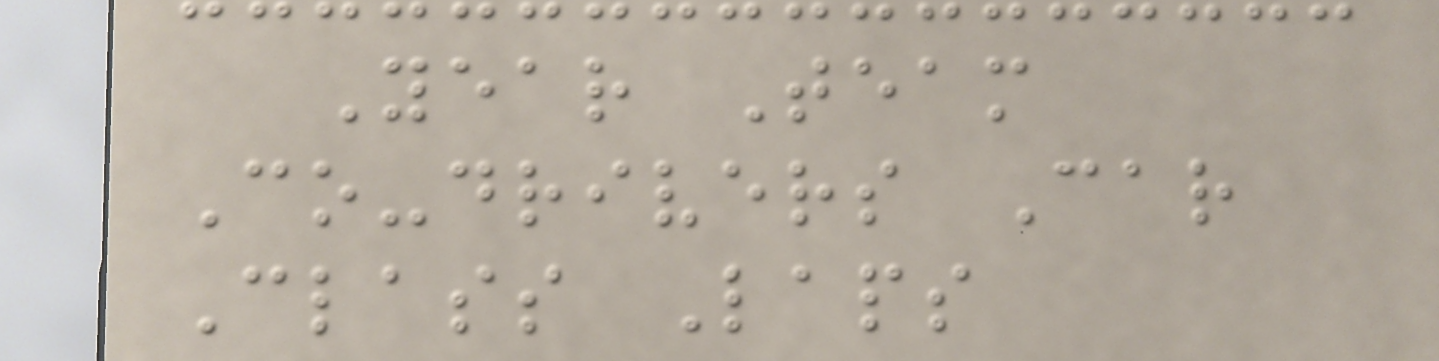Year Team
Co-drivers Car
Class Laps
